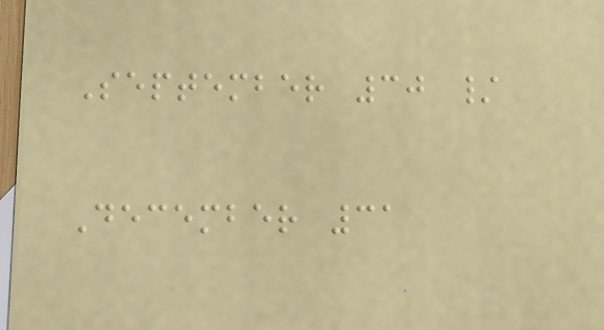September 30 /
December 31
